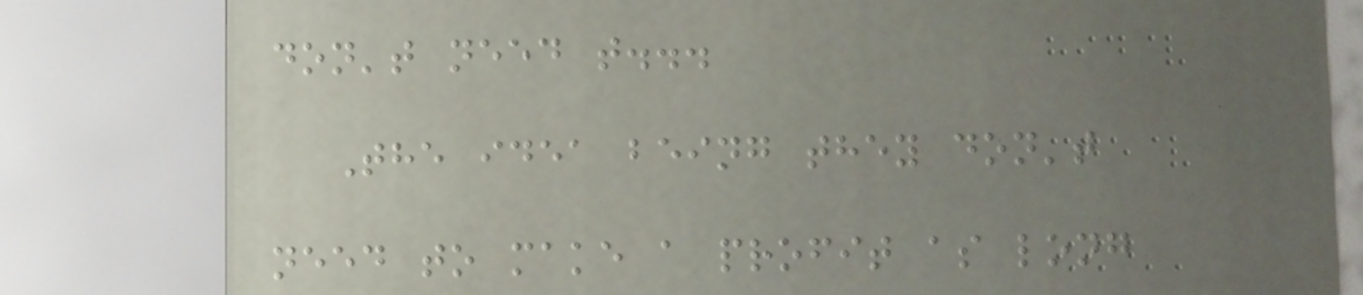don't need t...
The idea being they don't
need to make a profit as long
